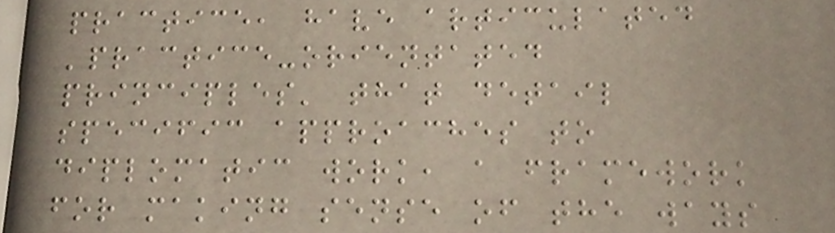practice, have articulated
'practice-orientated
principles' that detail
specific approaches to
diplomatic work, a framework
for making sense of the ways
